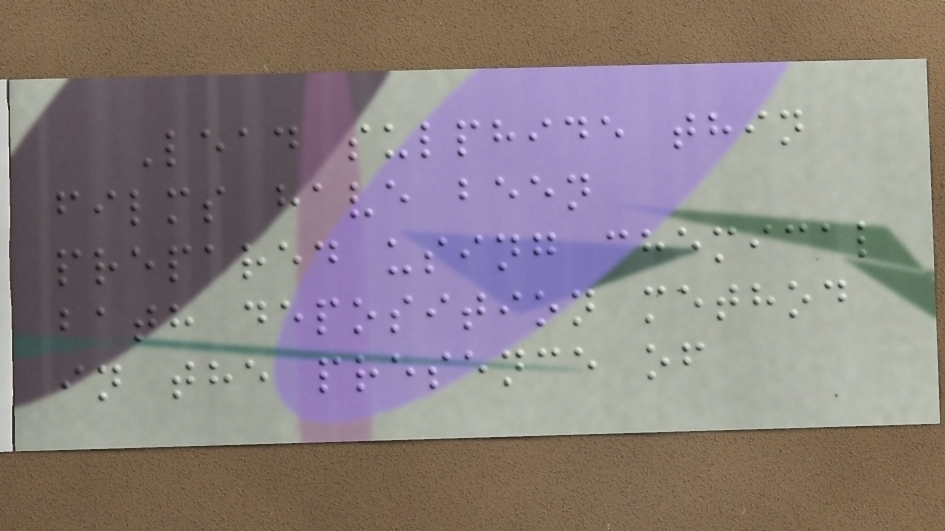Lead sulphide thin
films have been
prepared using chemical
bath deposition method
in the presence of
